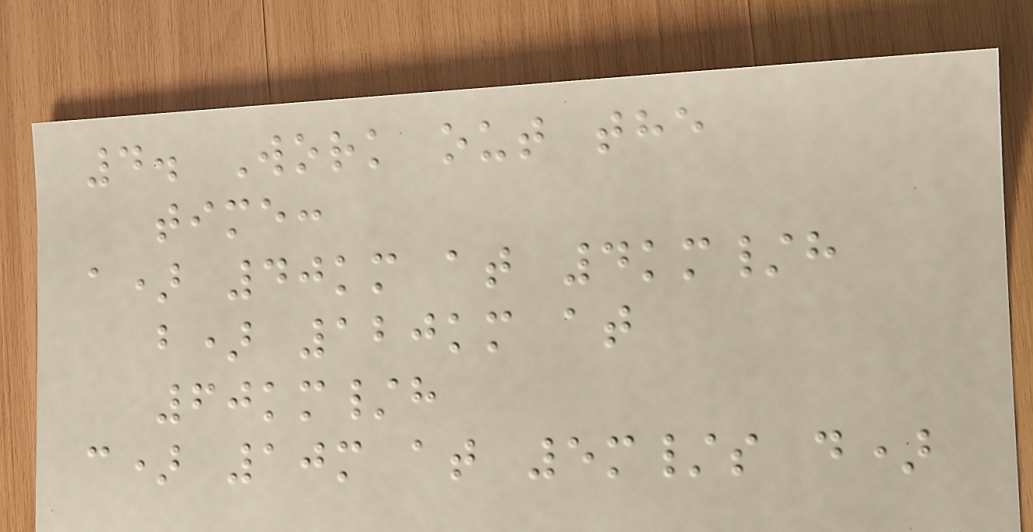4. Work out the
time:
a) 40km at 4km/h
b) 120km at
60km/h
c) 10m at 5m/s d)
